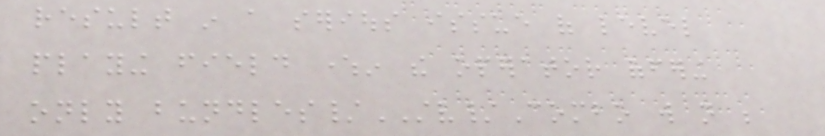result in a serious issue of level
playing field wherein the operator offering
only bundles/STV/Combo will not be
